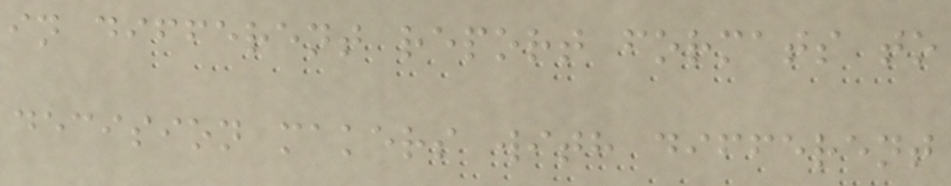in different report formats to
decision makers with different
